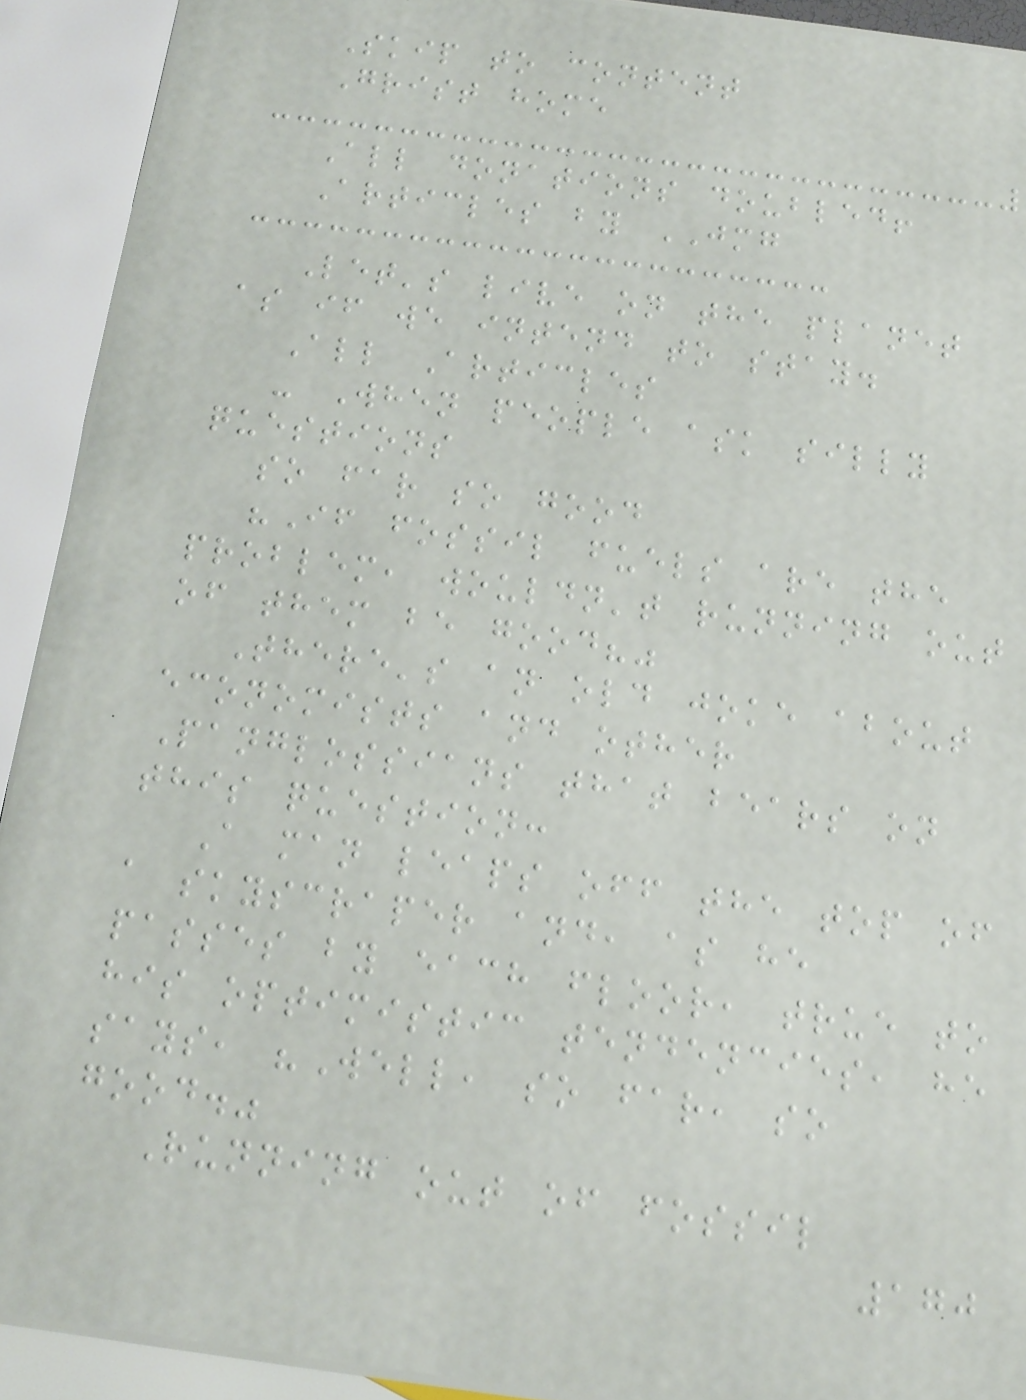Skip to content
Grist home
All donations doubled!
Articles by JMG
Let's live on the planet
as if we intend to stay.
All Articles
- When people ask silly
questions
so far so good
"If fossil fuels are the
problem, wouldn't running out
of them be good?"
There's an old joke about
economists and other
Panglossians that bears on
this question:
A man leaps off the top of
a skyscraper and, as he
passes by each floor, true to
his optimistic tendencies, he
says, "Well, so far, so
good."
Running out of fossil
170
